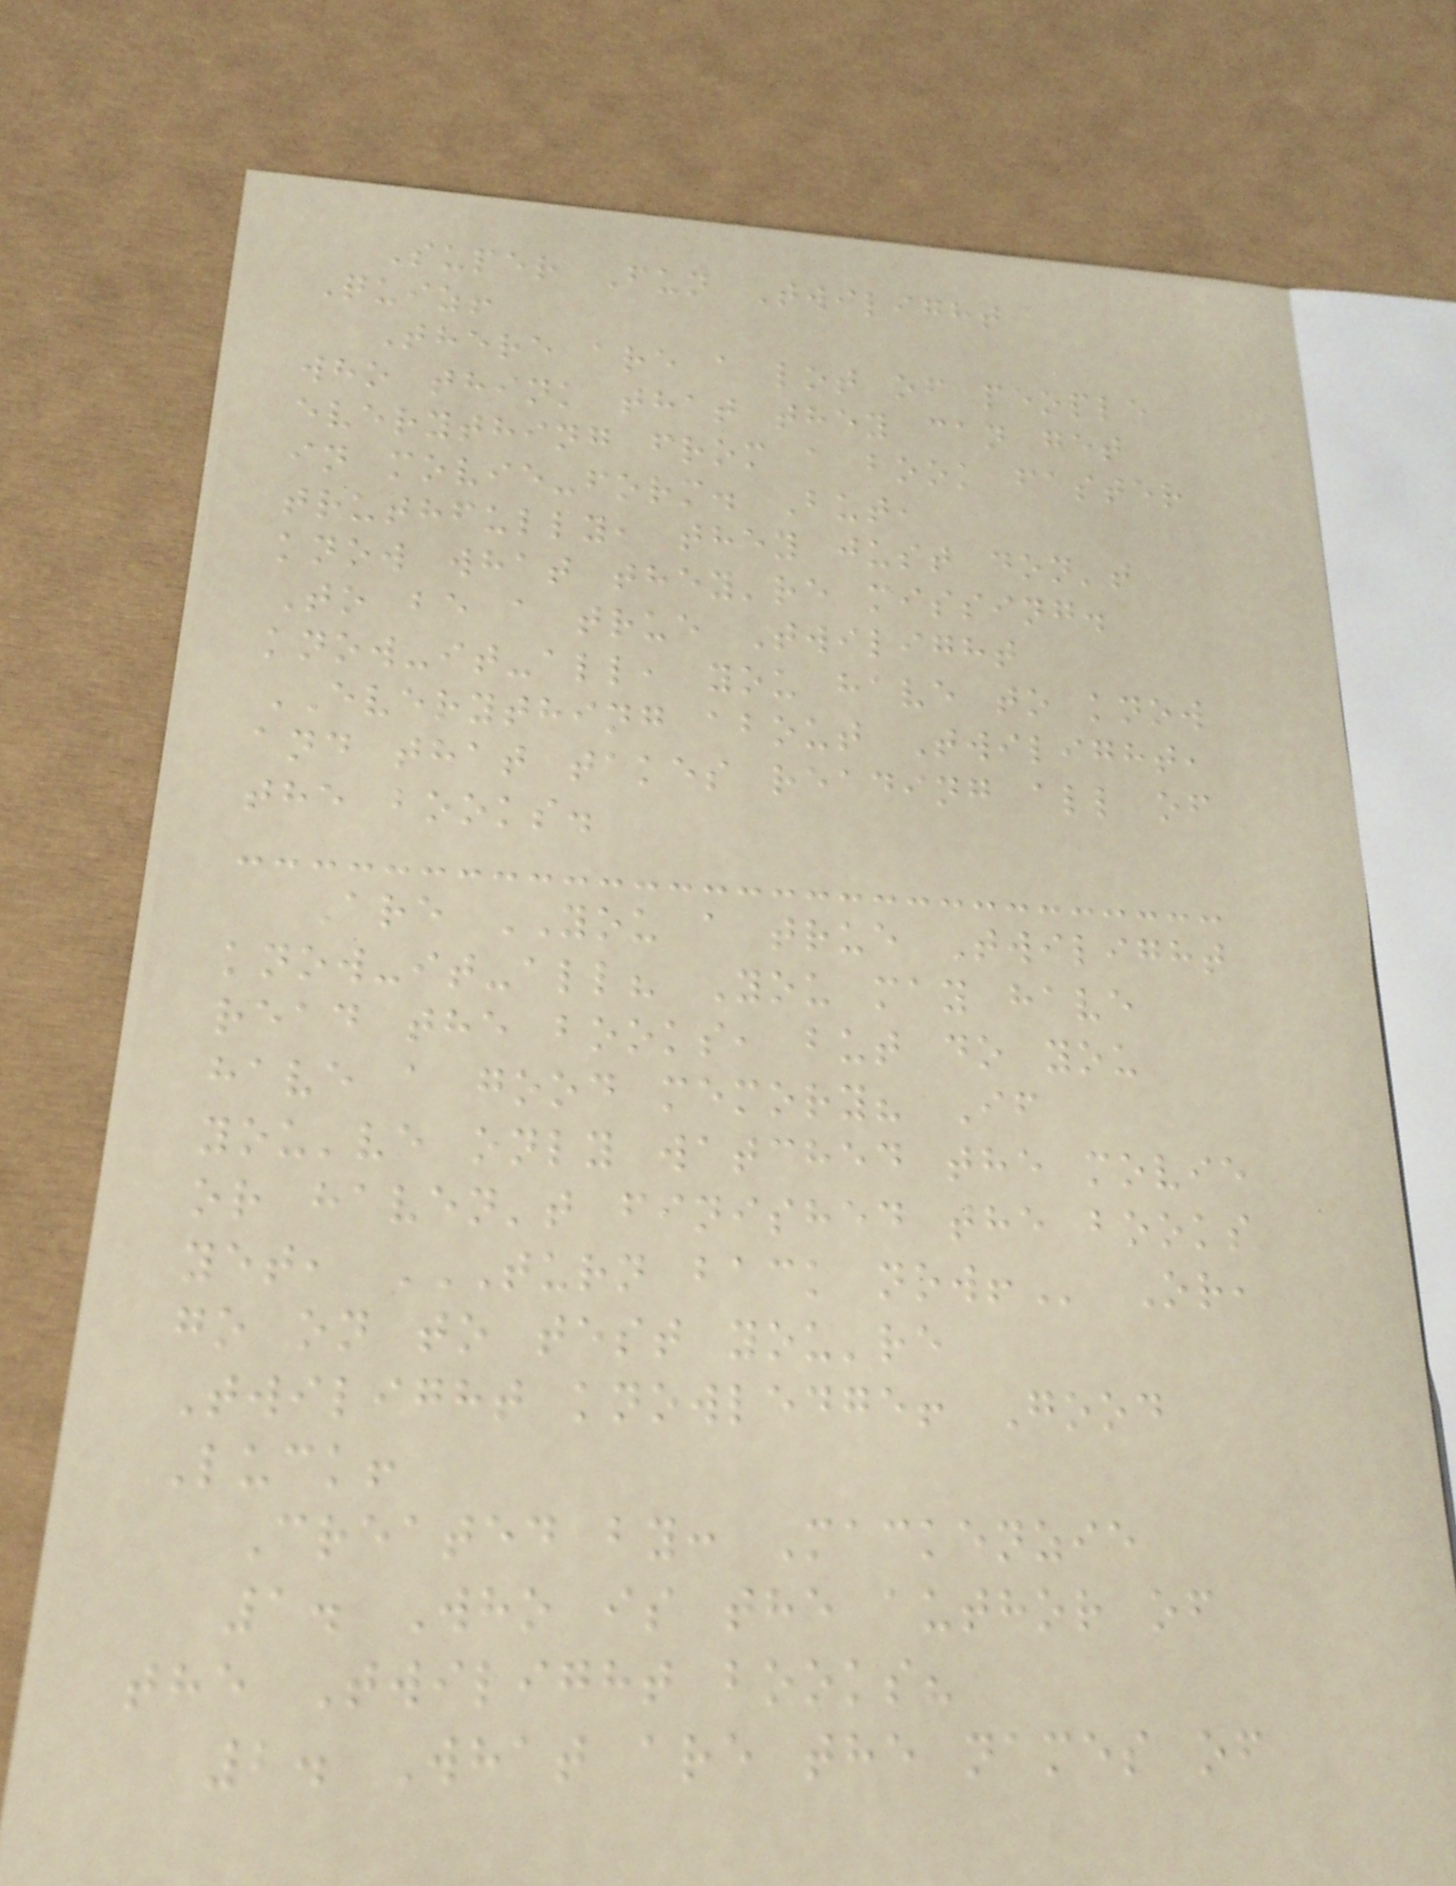Super Fun Twilight
Quiz!
There are a lot of people
who think that they can get
everything from a book faster
in movie-form. But,
truthfully, they just don't
know what they're missing.
To be a true Twilight
know-it-all, you have to know
EVERYTHING about Twilight,
and that takes reading all of
the books.
Are YOU a true Twilight
know-it-all? You may have
read the books, but do you
have a good memory? If
you've only watched the movie
or haven't finished the books
yet, TURN BACK NOW! Or,
go on to test you're
Twilight knowledge! Good
Luck!
Created by: Mackenzie
1. Who is the author of
the Twilight books?
2. What are the names of
